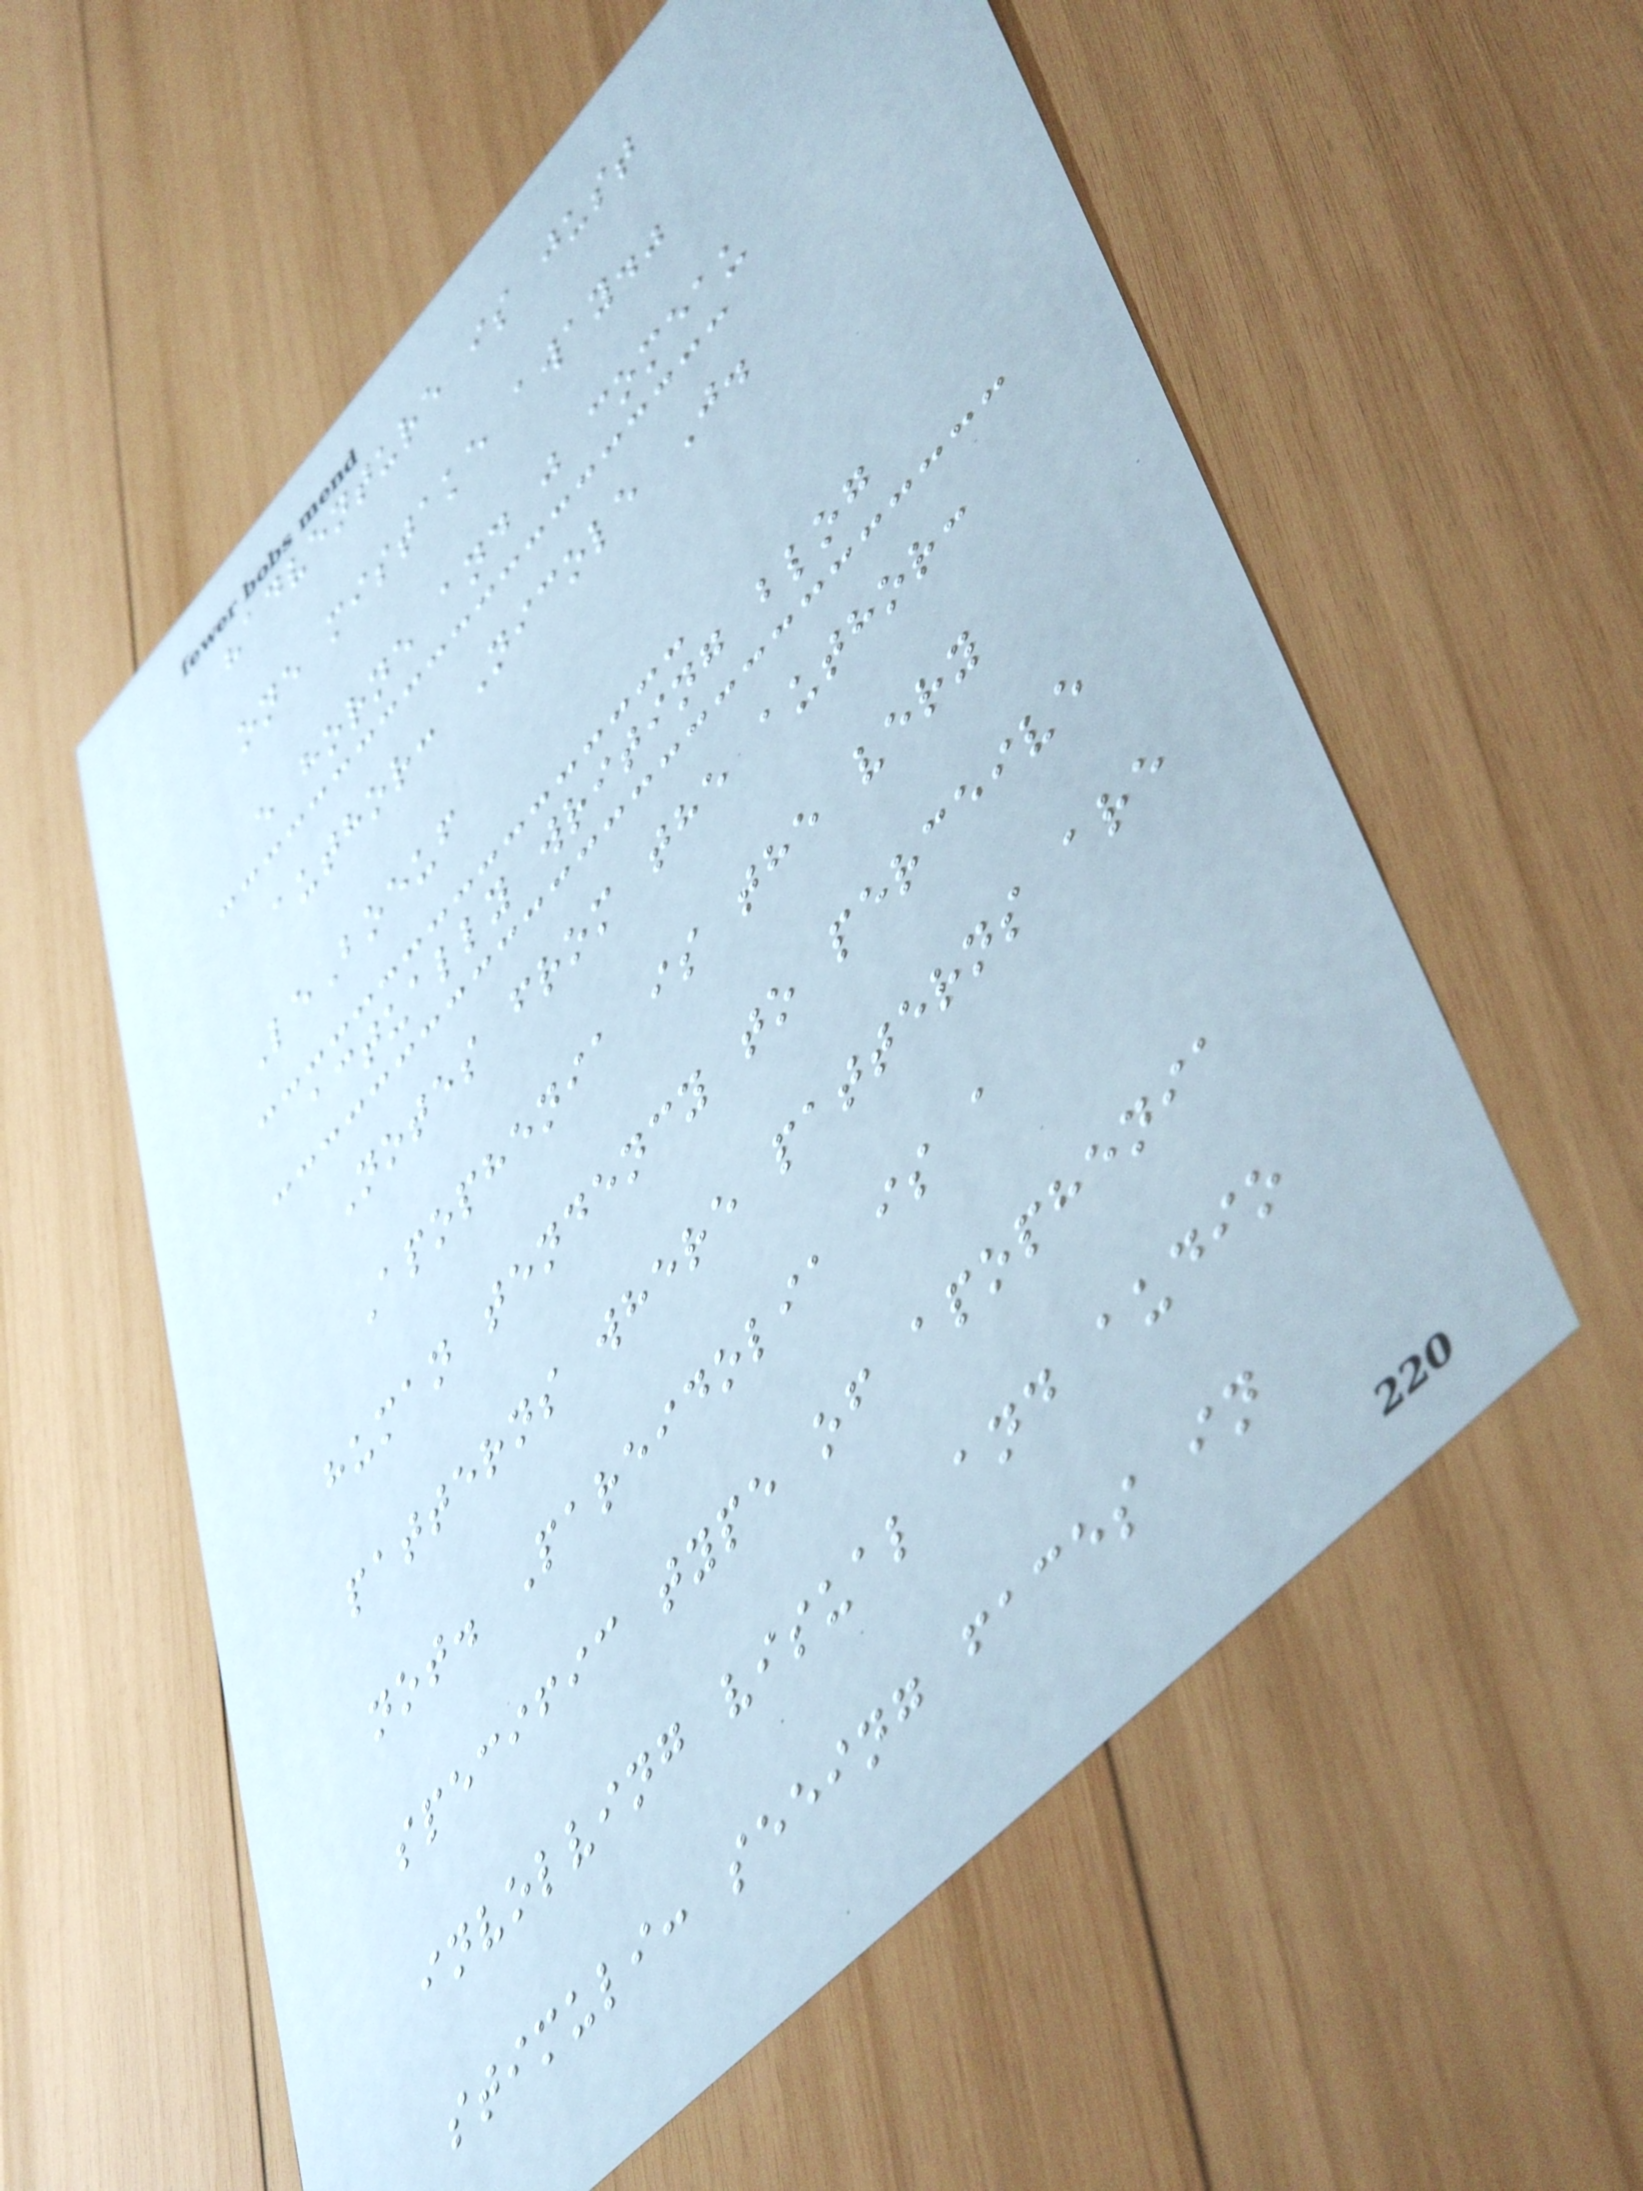"adventure is just
one mistake away."
e horne and j comeau
author: Nicole J.
LeBoeuf
actually writing blog
Notes from the author:
Apophenia is the very
human tendency to perceive
patterns where patterns are
not. Pareidolia is a
specific type of apophenia
involving visual and audio
stimuli: seeing faces in
